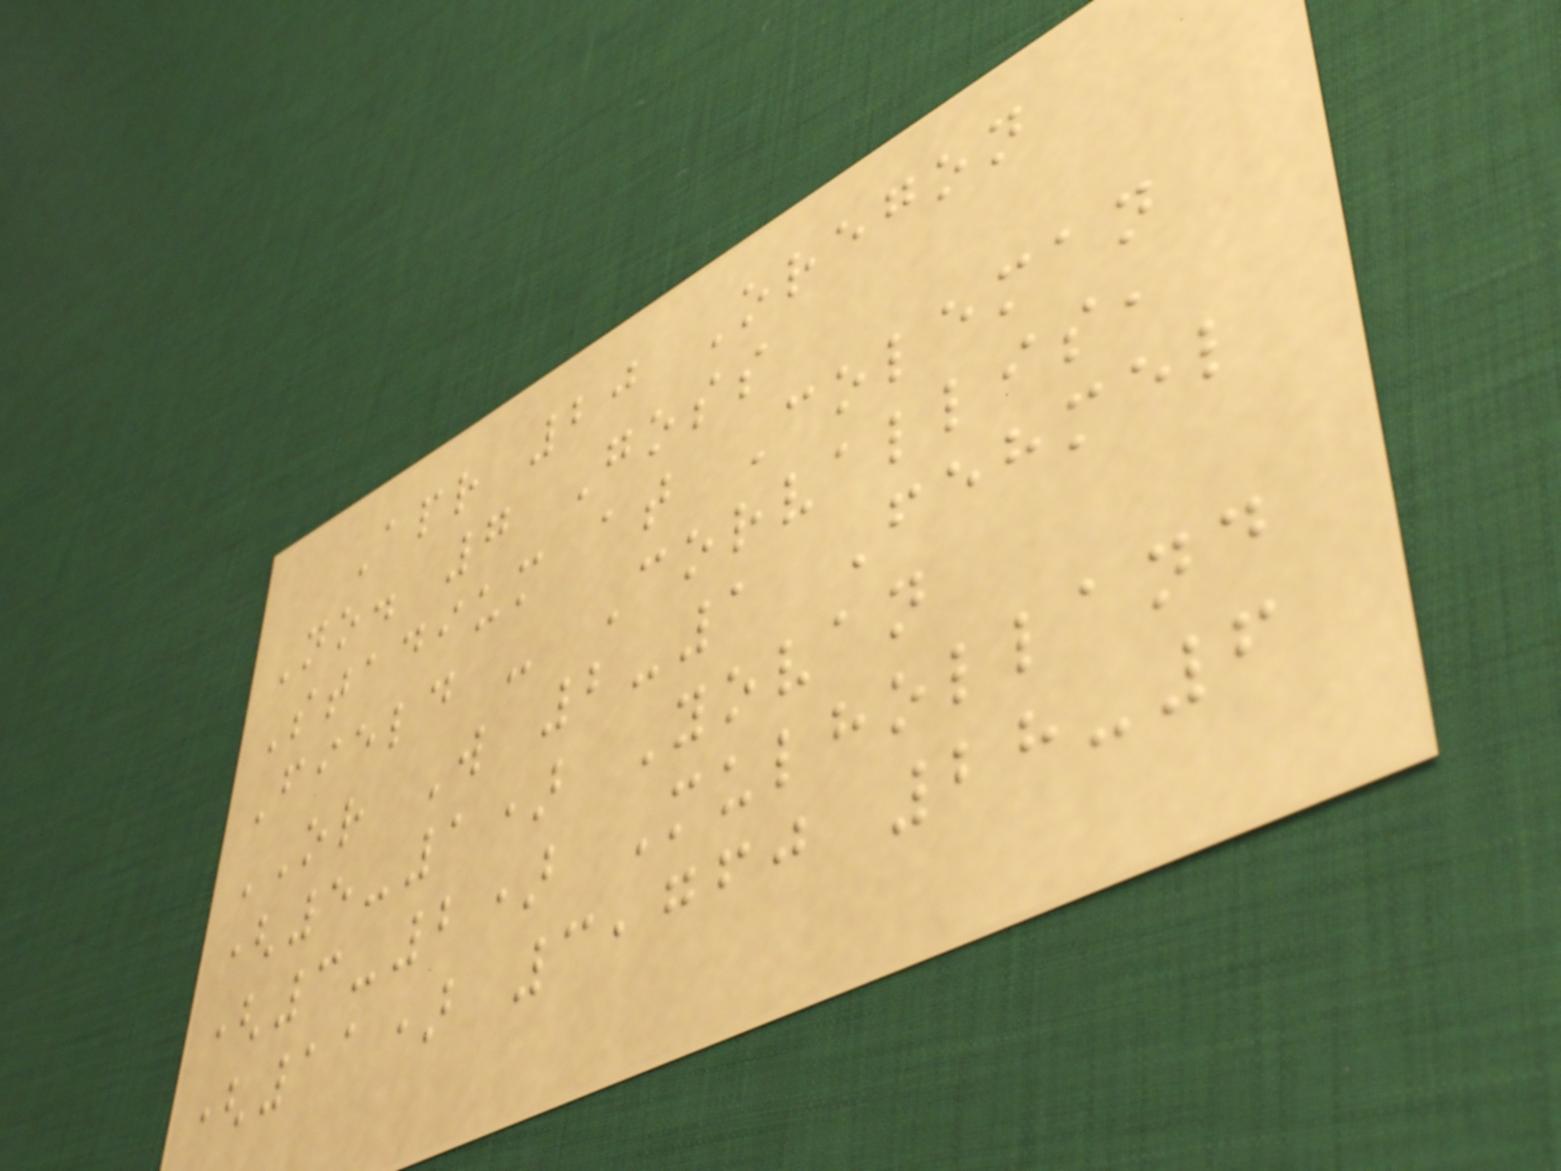Apr 20 Oregon
No. 7 Goss
Stadium at Coleman
Field - Corvallis,
OR W 2-1 Fehmel
(5-1) Yovan
(3-2) Mulholland
(11) 3,760 28-6
